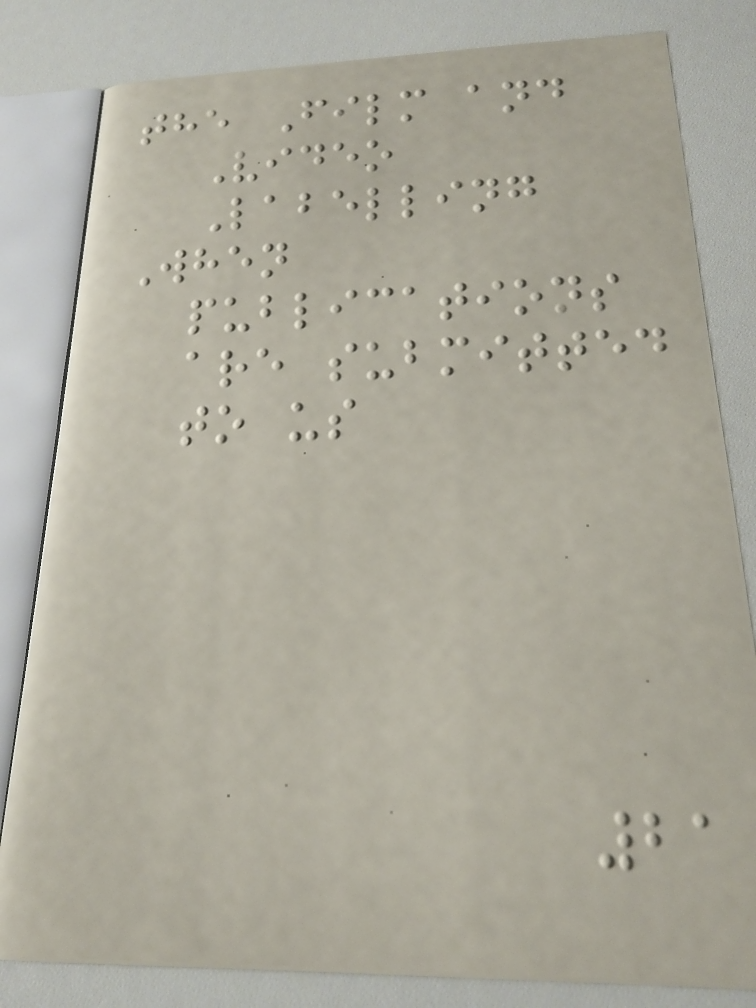the Film and
Video
Labelling
When
publications
are submitted
to us
21
